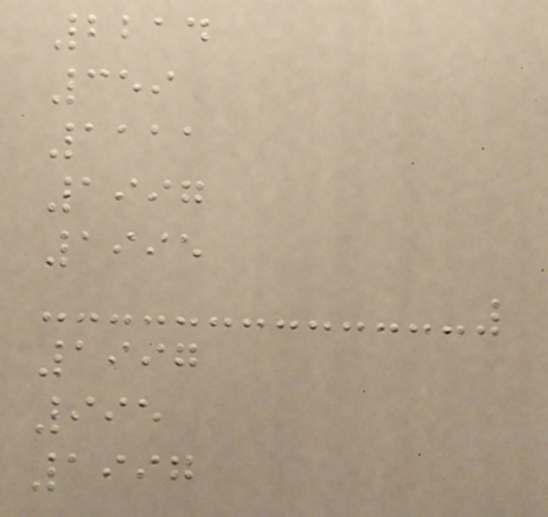2214
359
1111
1997
1995
1997
995
1997
